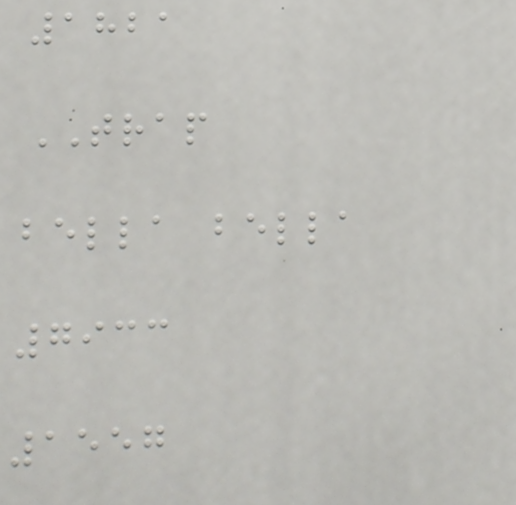1821
TRAP
bella bella
7933
1557
